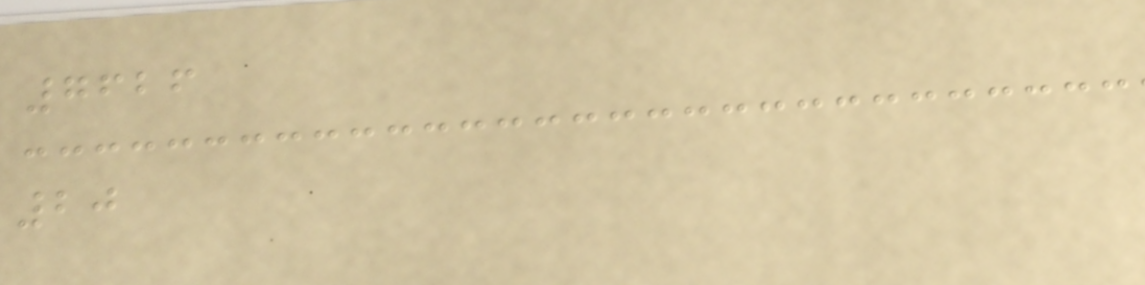7626
20
